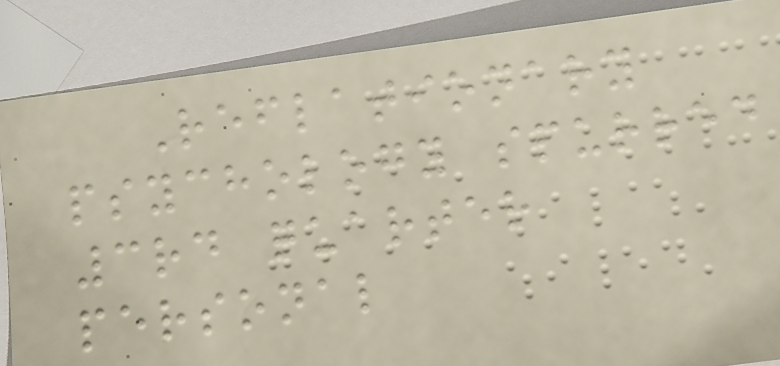Reflationary
psychology spurred
3rd quarter
personal
